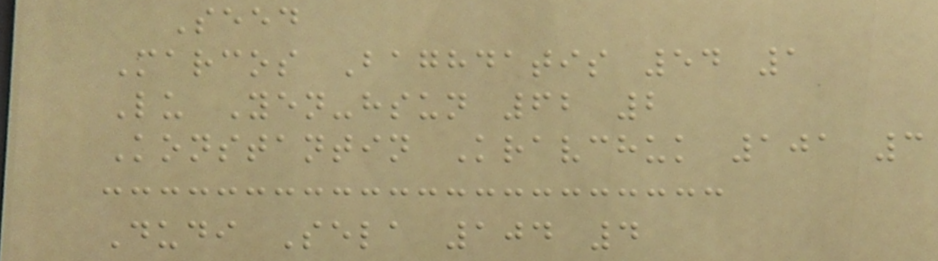Seed
Marcos Baghdatis 54 1
Lu Yen-hsun 62 2
Konstantin Kravchuk 101 3
Dudi Sela 104 4
